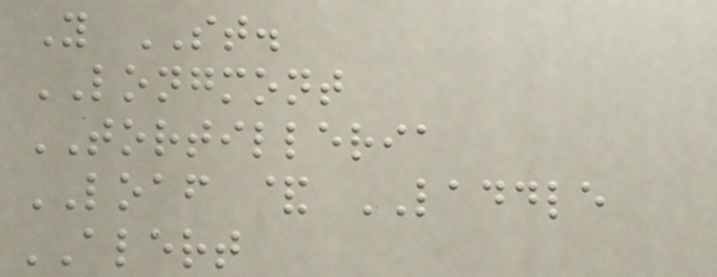Y ST.
LONGMONT
TORTILLERIA
LOAF & LADDLE
ALERT
